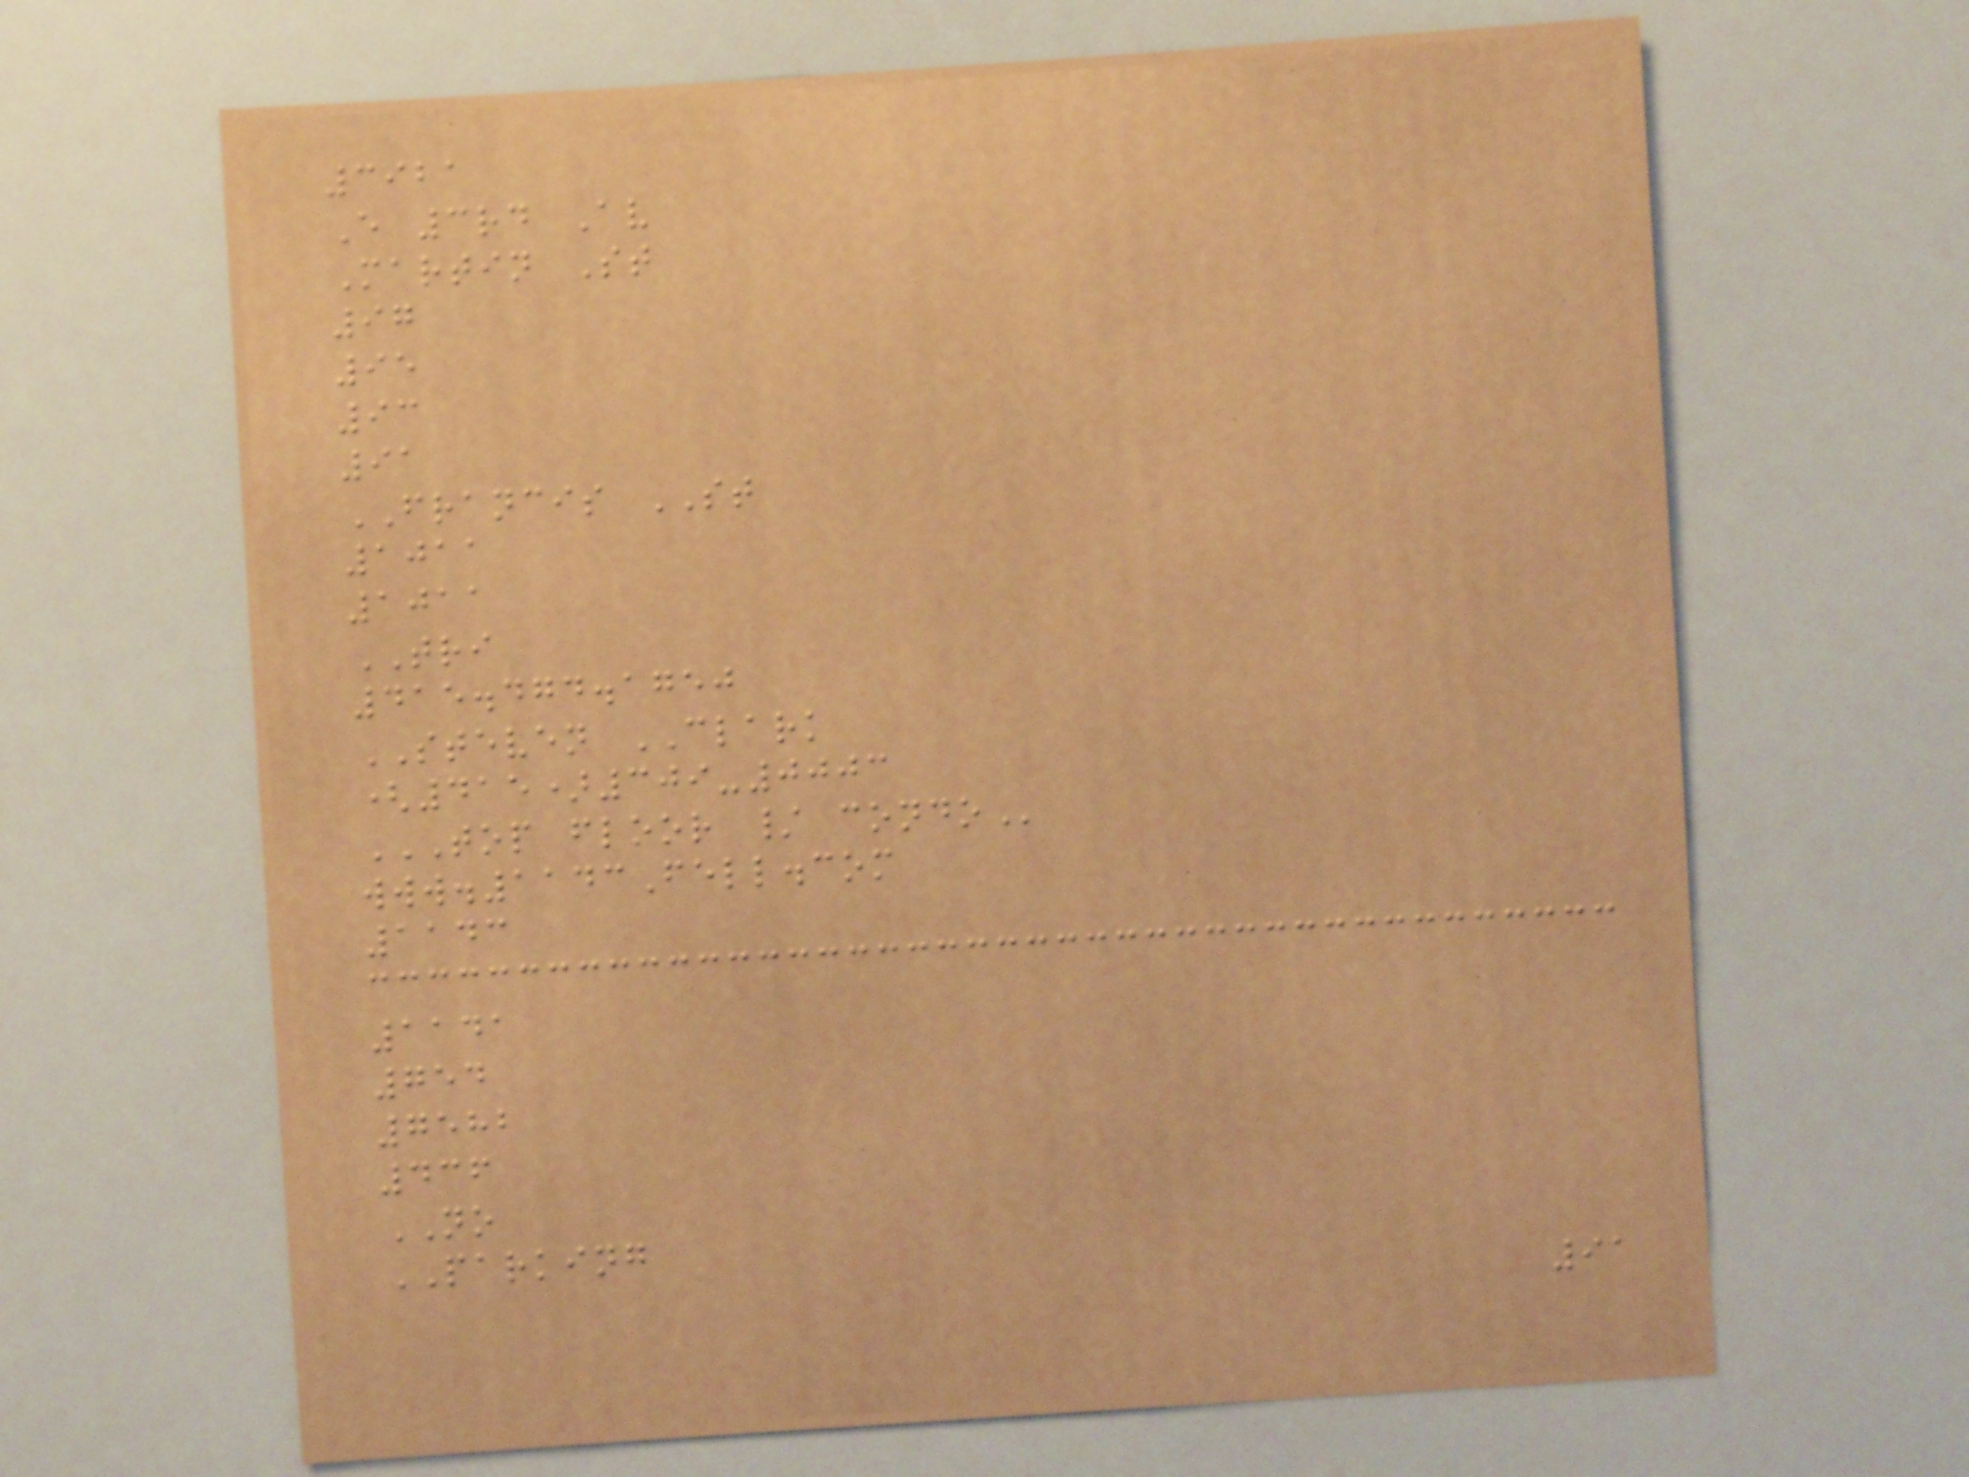3921
E 3rd Av
Martin St
97
95
93
91
FRANCIS ST
1011
1011
TRI
415.474.1750
STEVEN CLARK
(415)309-0003
TOP FLOOR / CONDO
www.1143Fell.com
1143
1141
754
7582
436
NO
PARKING
91
